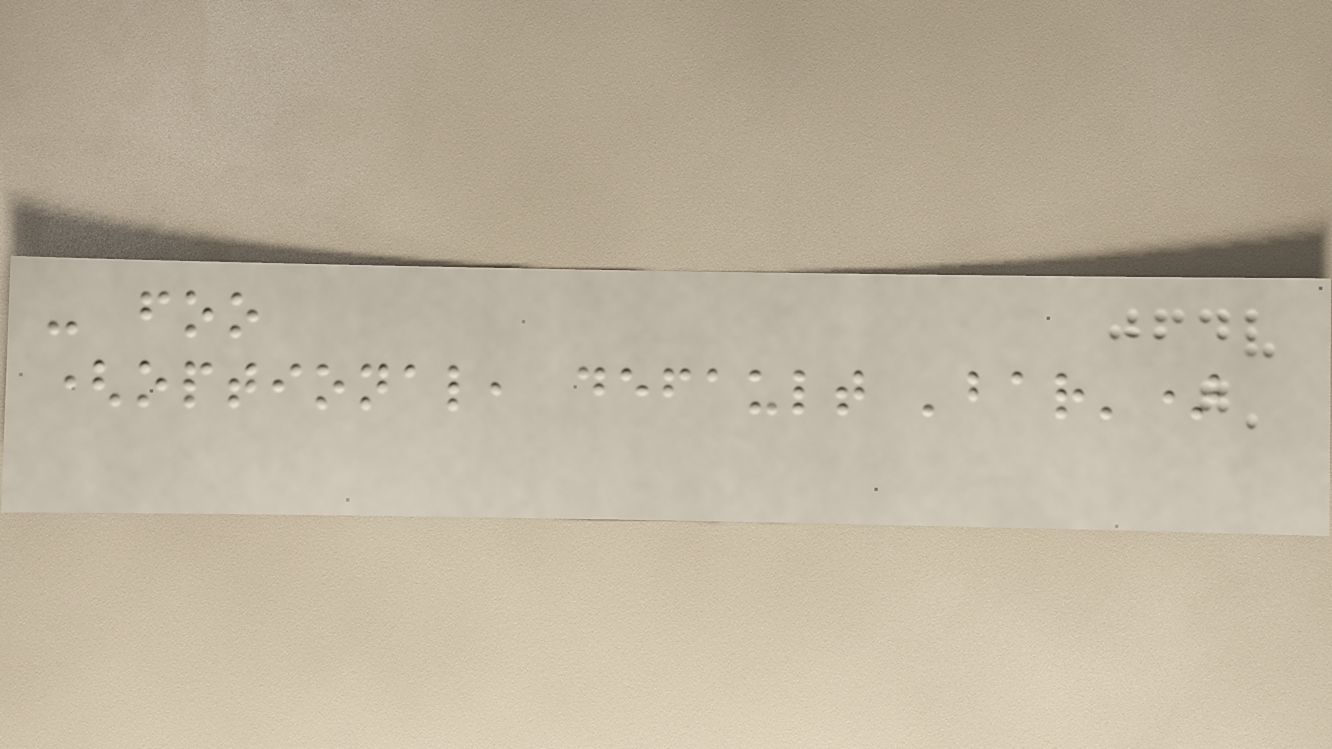- foo
(optional, default 'bar')
